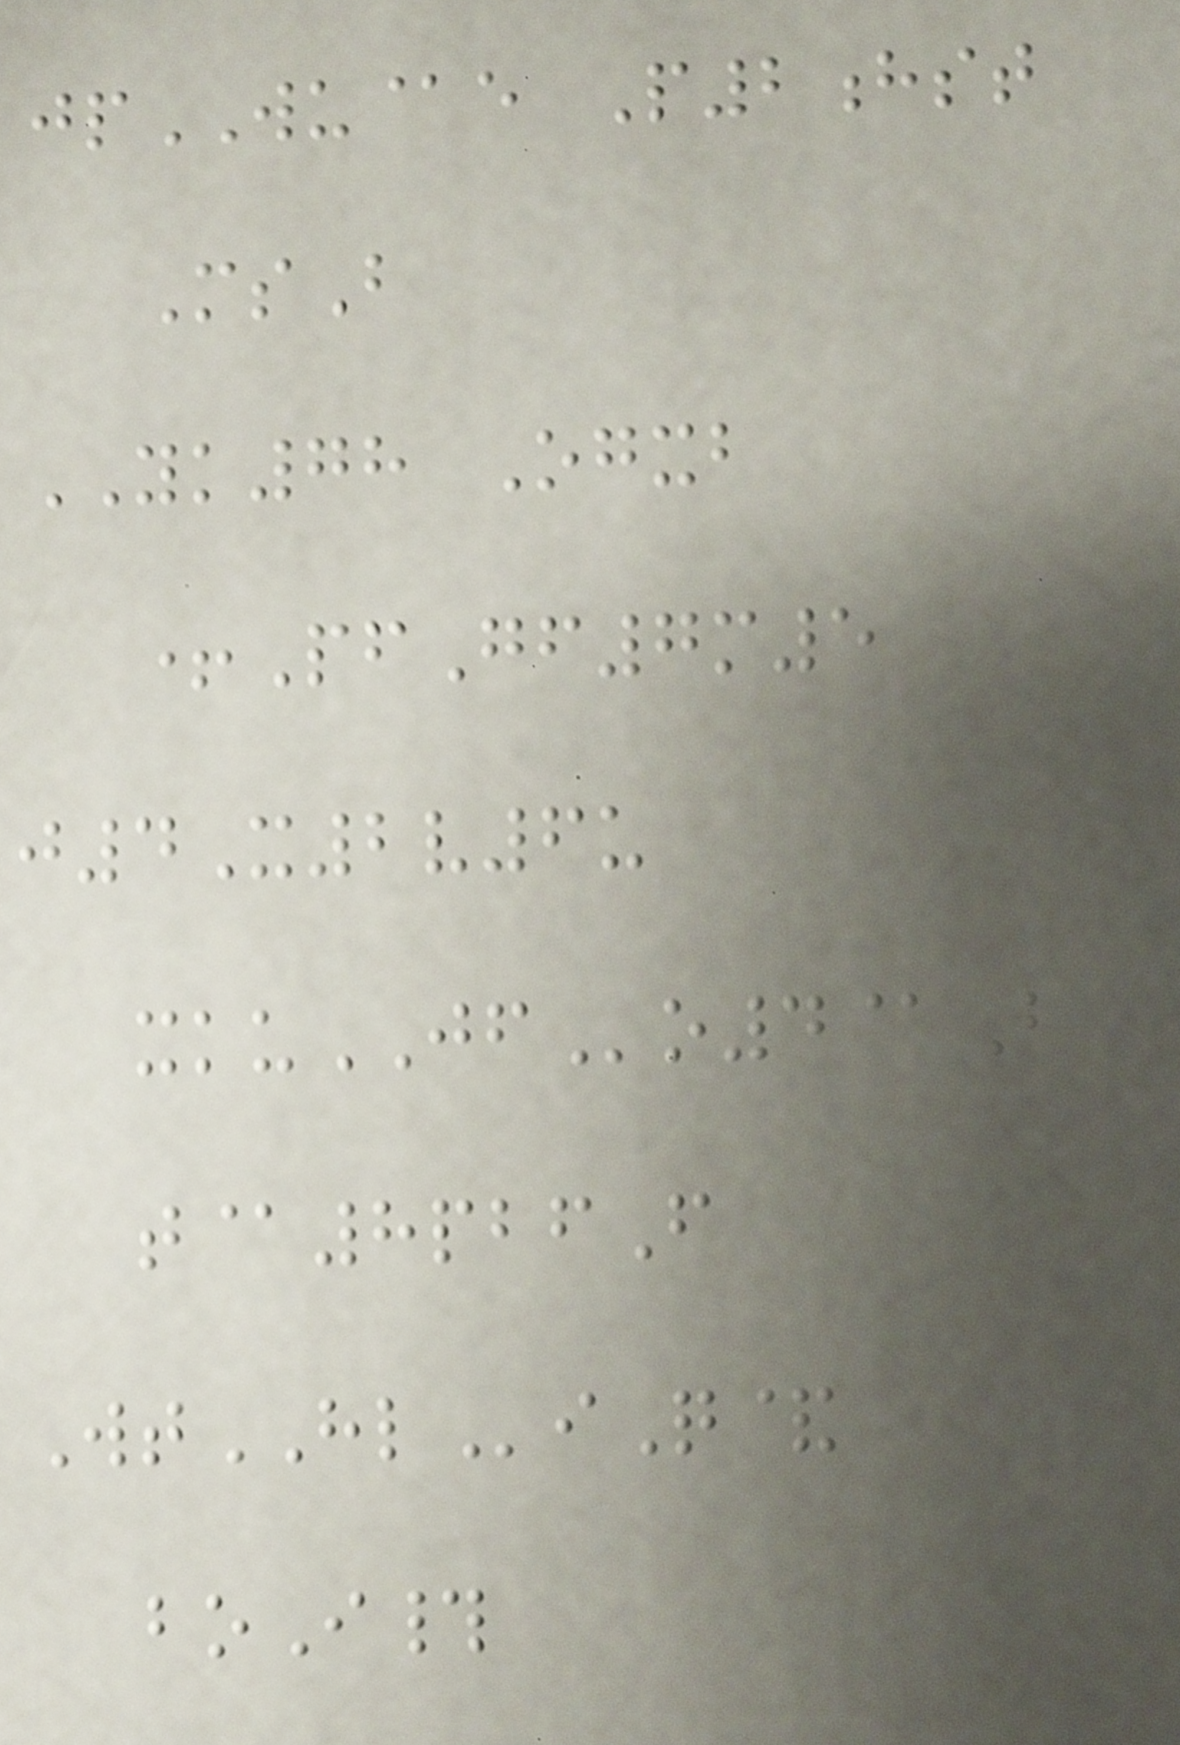jpWU@e P2hst
MsB
YK78 Ogxb
+PfGf7m5
j4X2v6u
xkuJFo4@B
t@8pbfF
WtHLiQ&
boI#
